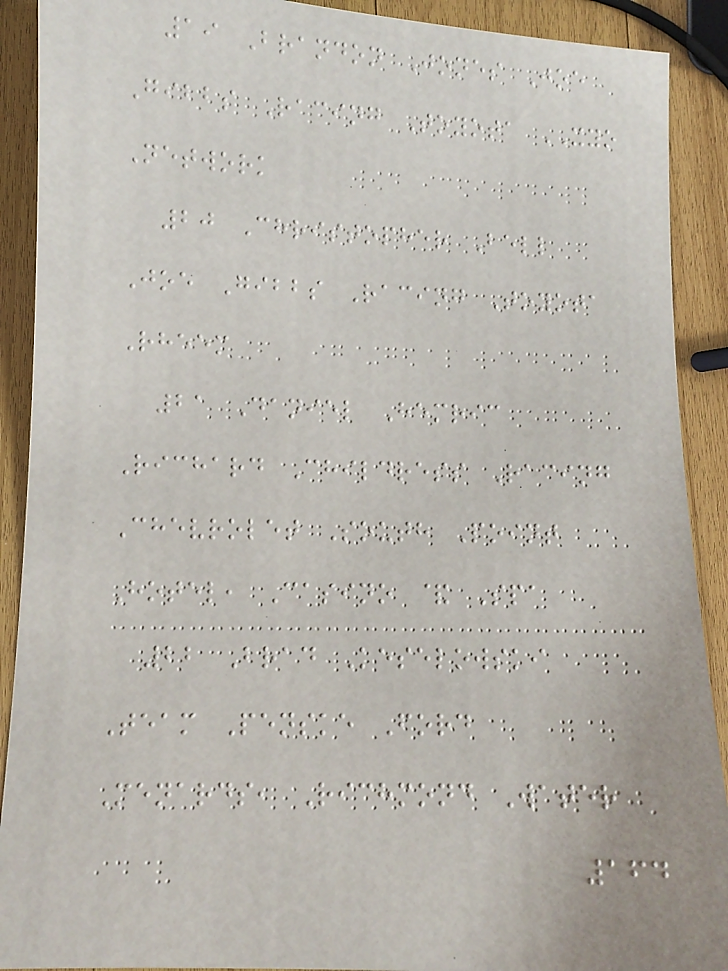19 Brandon Jones Joe
Gibbs Racing Toyota XYO
Network
20 Christopher Bell
Joe Gibbs Racing Toyota
Rheem
21 Daniel Hemric
Richard Childress Racing
Chevrolet South Point
Hotel, Casino & Spa
22 Brad Keselowski
Team Penske Ford
Menards, Richmond Water
164
